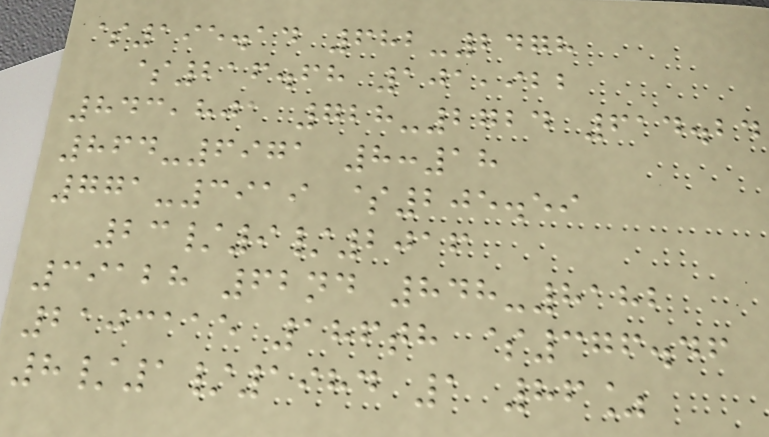$195.14 682-2478
$216.68 101,922
843,801 728-2724 614.24
864-6971 8:18
771-3919 $205.59
23/9/2016
39128 62nd 848-8182
2103115 186th $376.46
8/1/1984 1 86%
